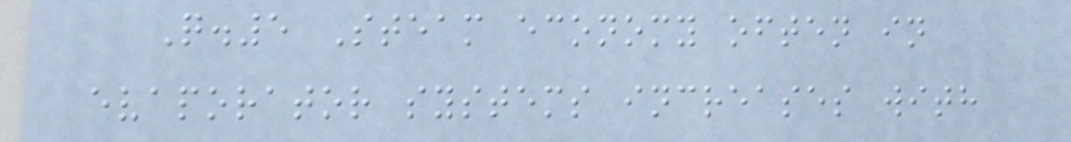Q.5 Steam economy often in
evaporator systems increases with
